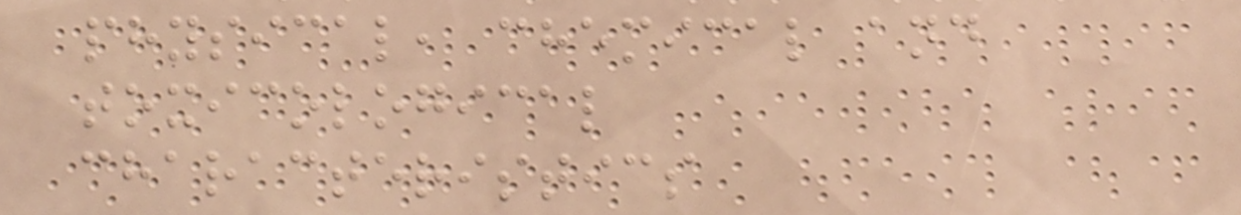physical, chemical and
toxicological
characteristics
